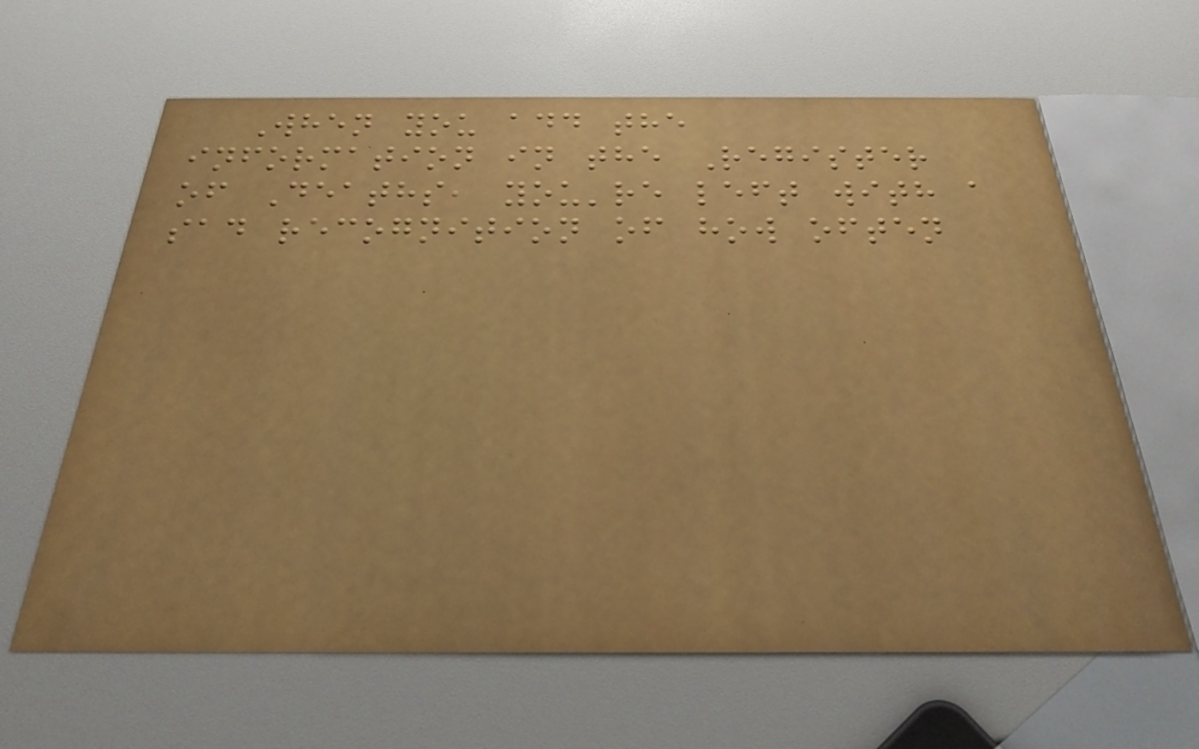When you add the
information in the Register
of Deaths, you're left with a
sad recognition of how often
